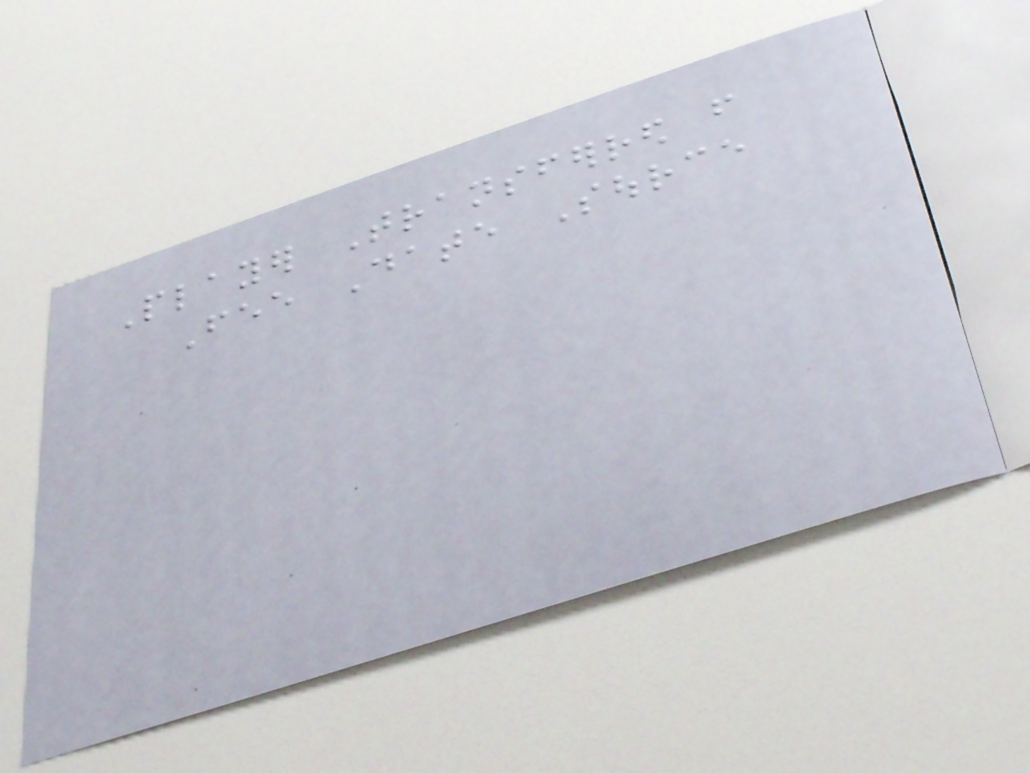Player Transferred from
Fee Date Source
